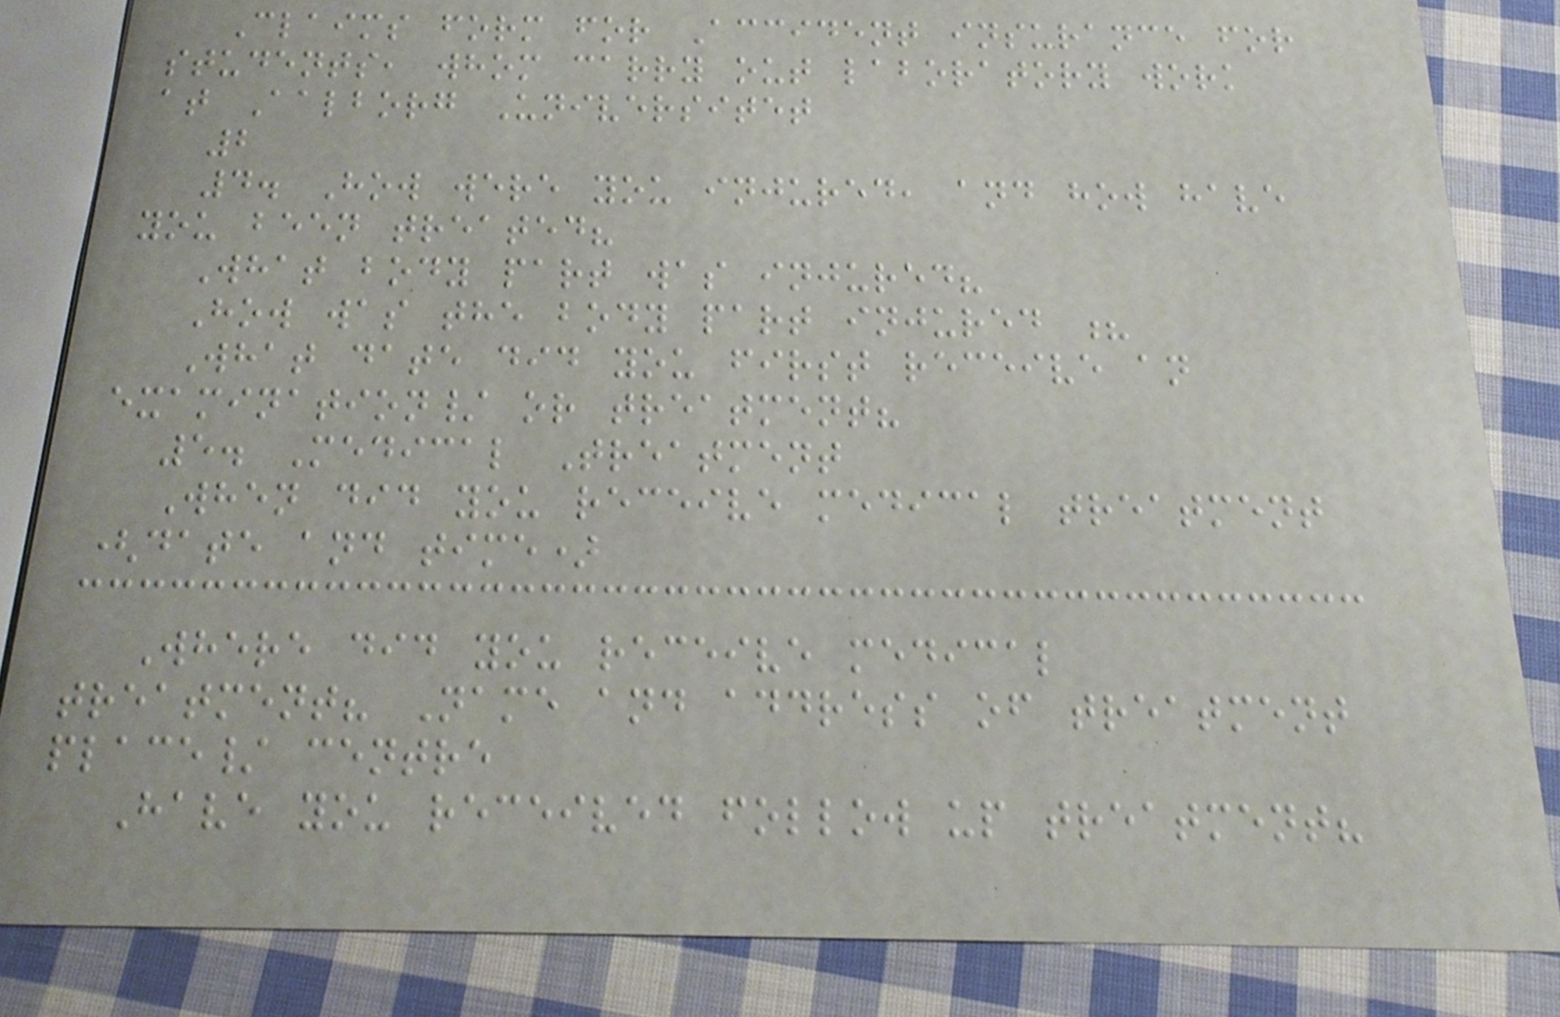Claims form for Accident insurance for
students, whom carry out laboratory work
at Aalborg Universitet
2
4. How were you injured, and how have
you been treated?
What body part was injured?
How was the body part injured ?
What date did you first receive an
examination/ or treatment?
5. Medical Treatment
When did you receive medical treatment
(date and time)
Where did you receive medical
treatment? Name and address of treatment
place/ centre
Have you received follow up treatment?
